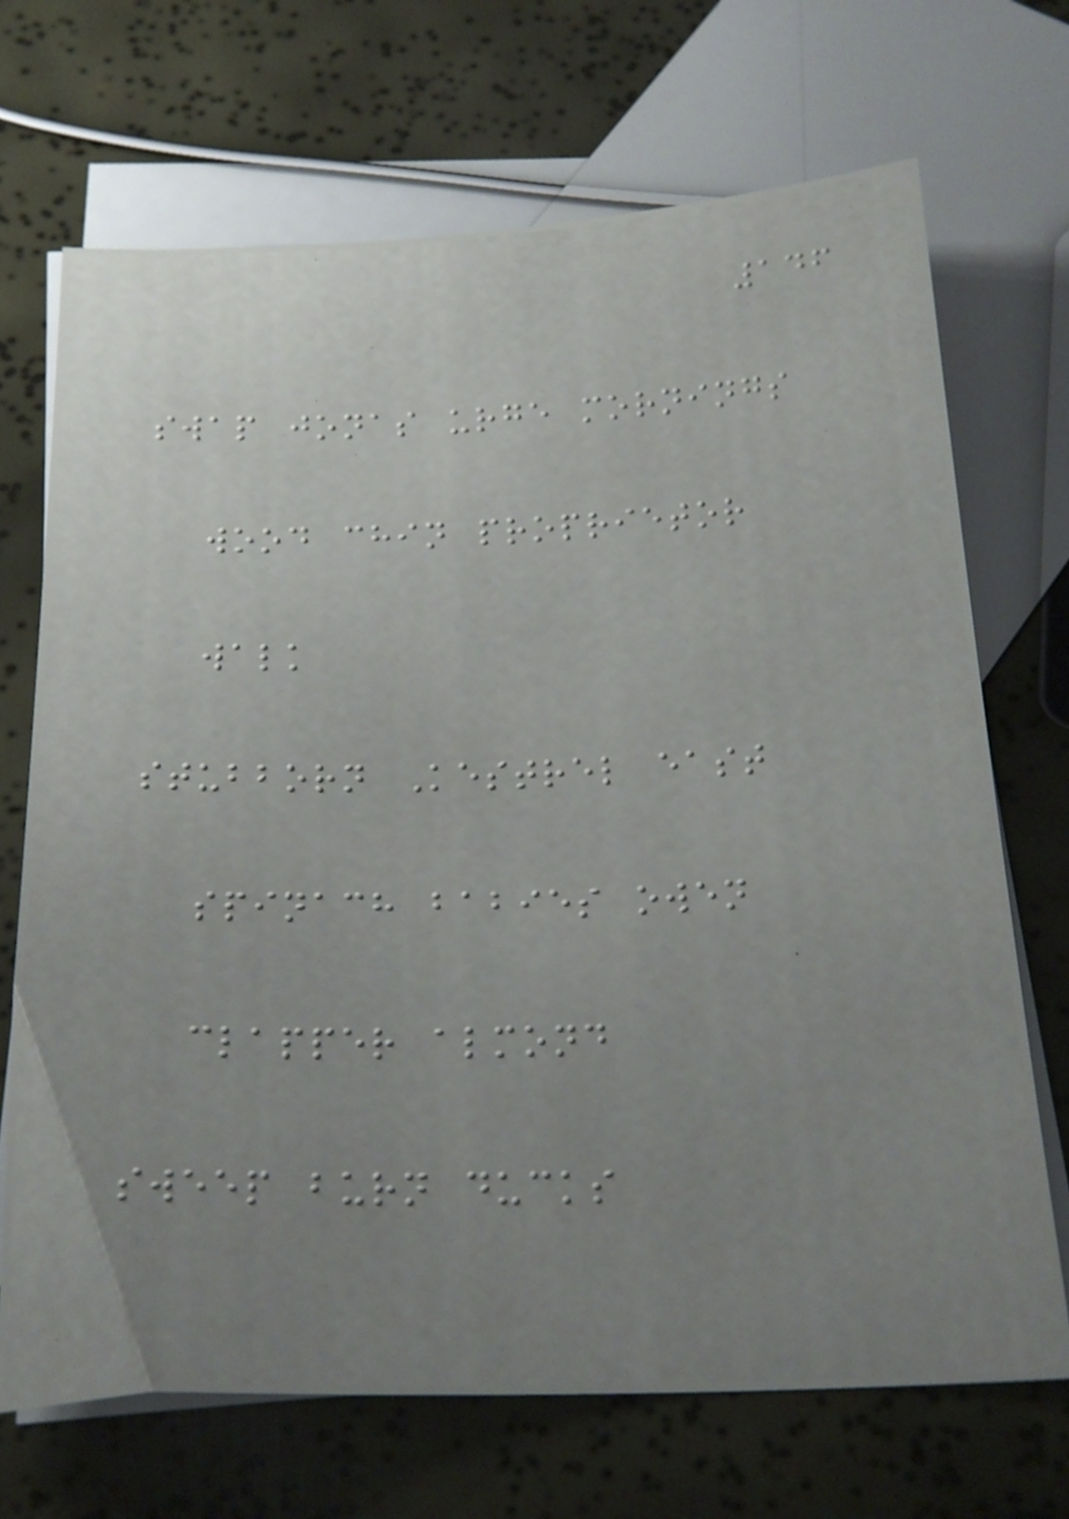146
swap jonas urge mornings
wood chin proprietor
walk
stubborn Kestrel east
spinach babies owen
clapper almond
sweep burn ducks
